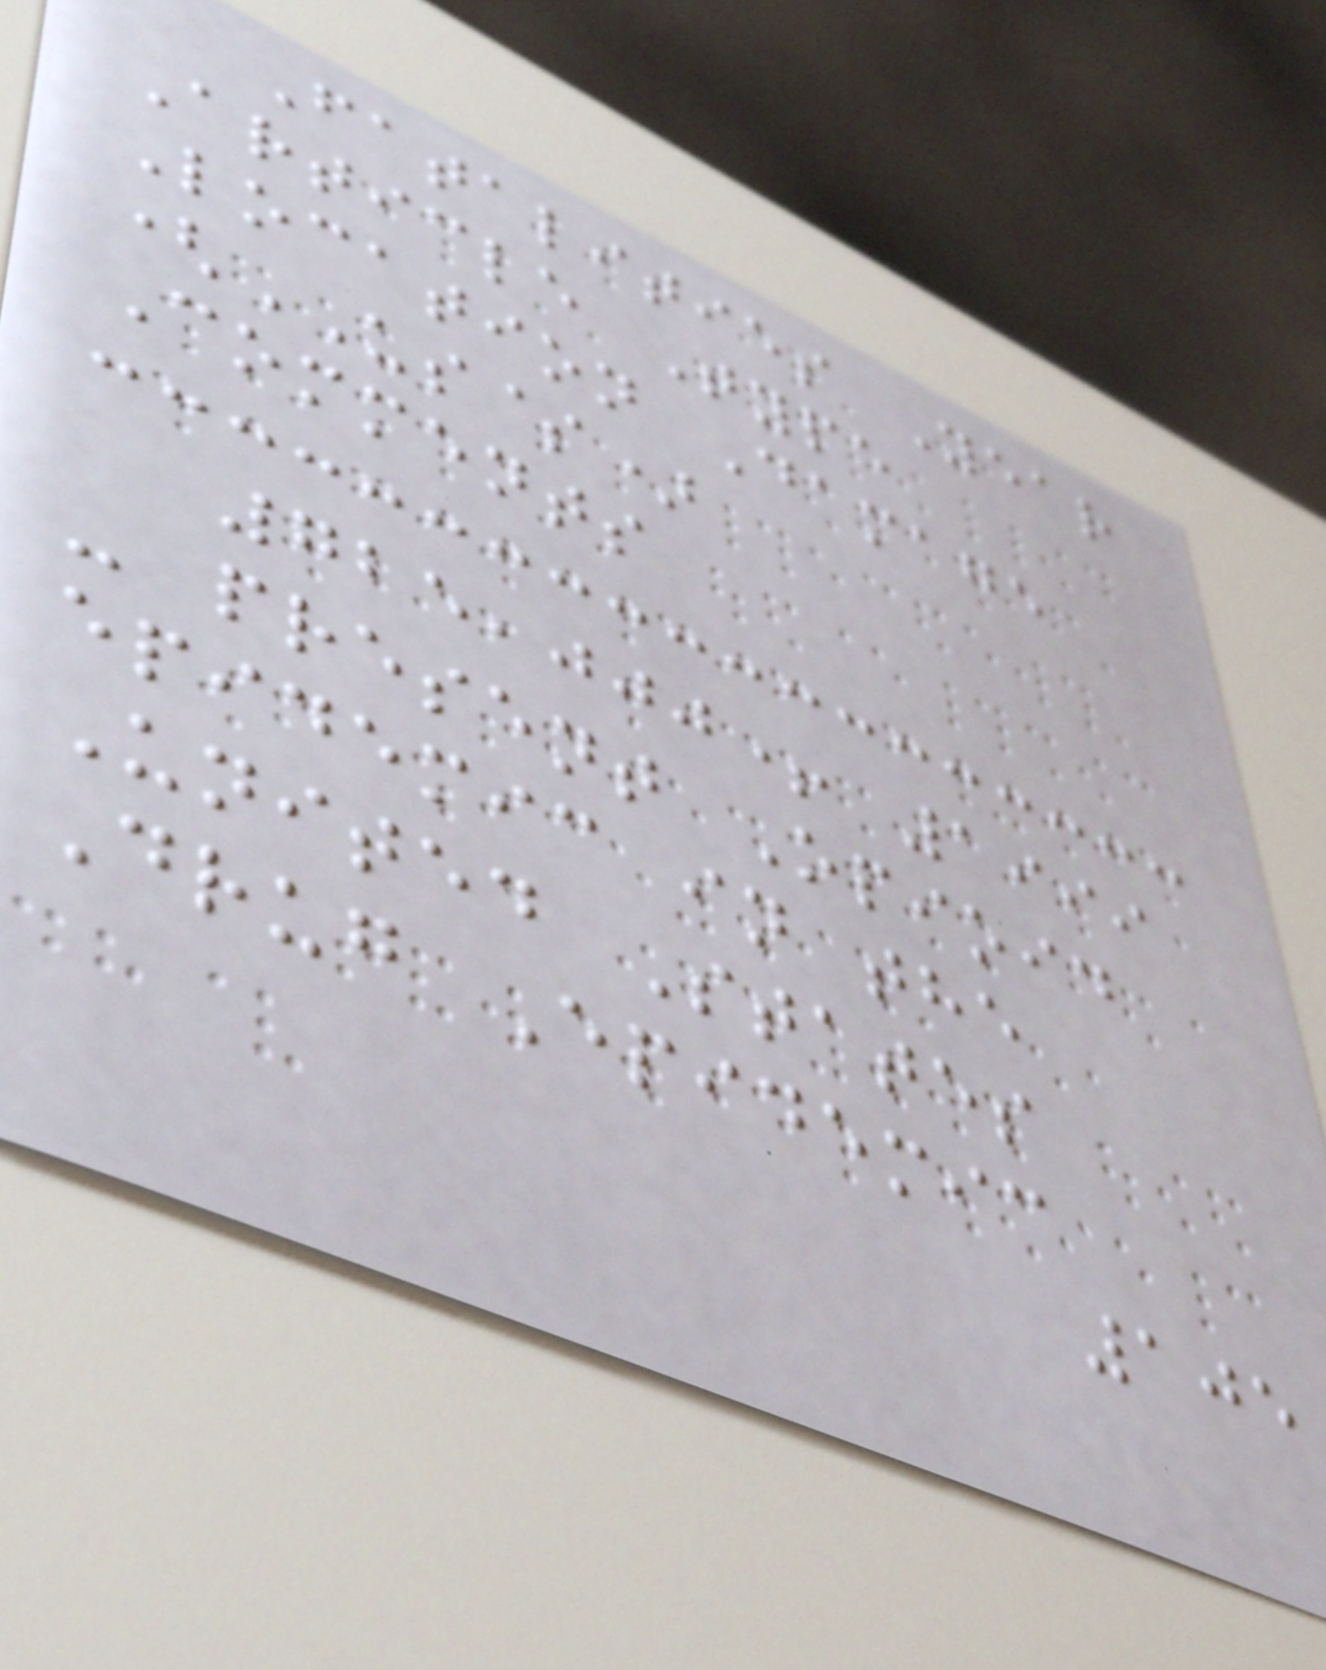Fatalities Year
Article Type
Location Damage
(US$)
Comments
725,000+ 1999
- present Opioid
epidemic in the
United States
Drug Epidemic
105
